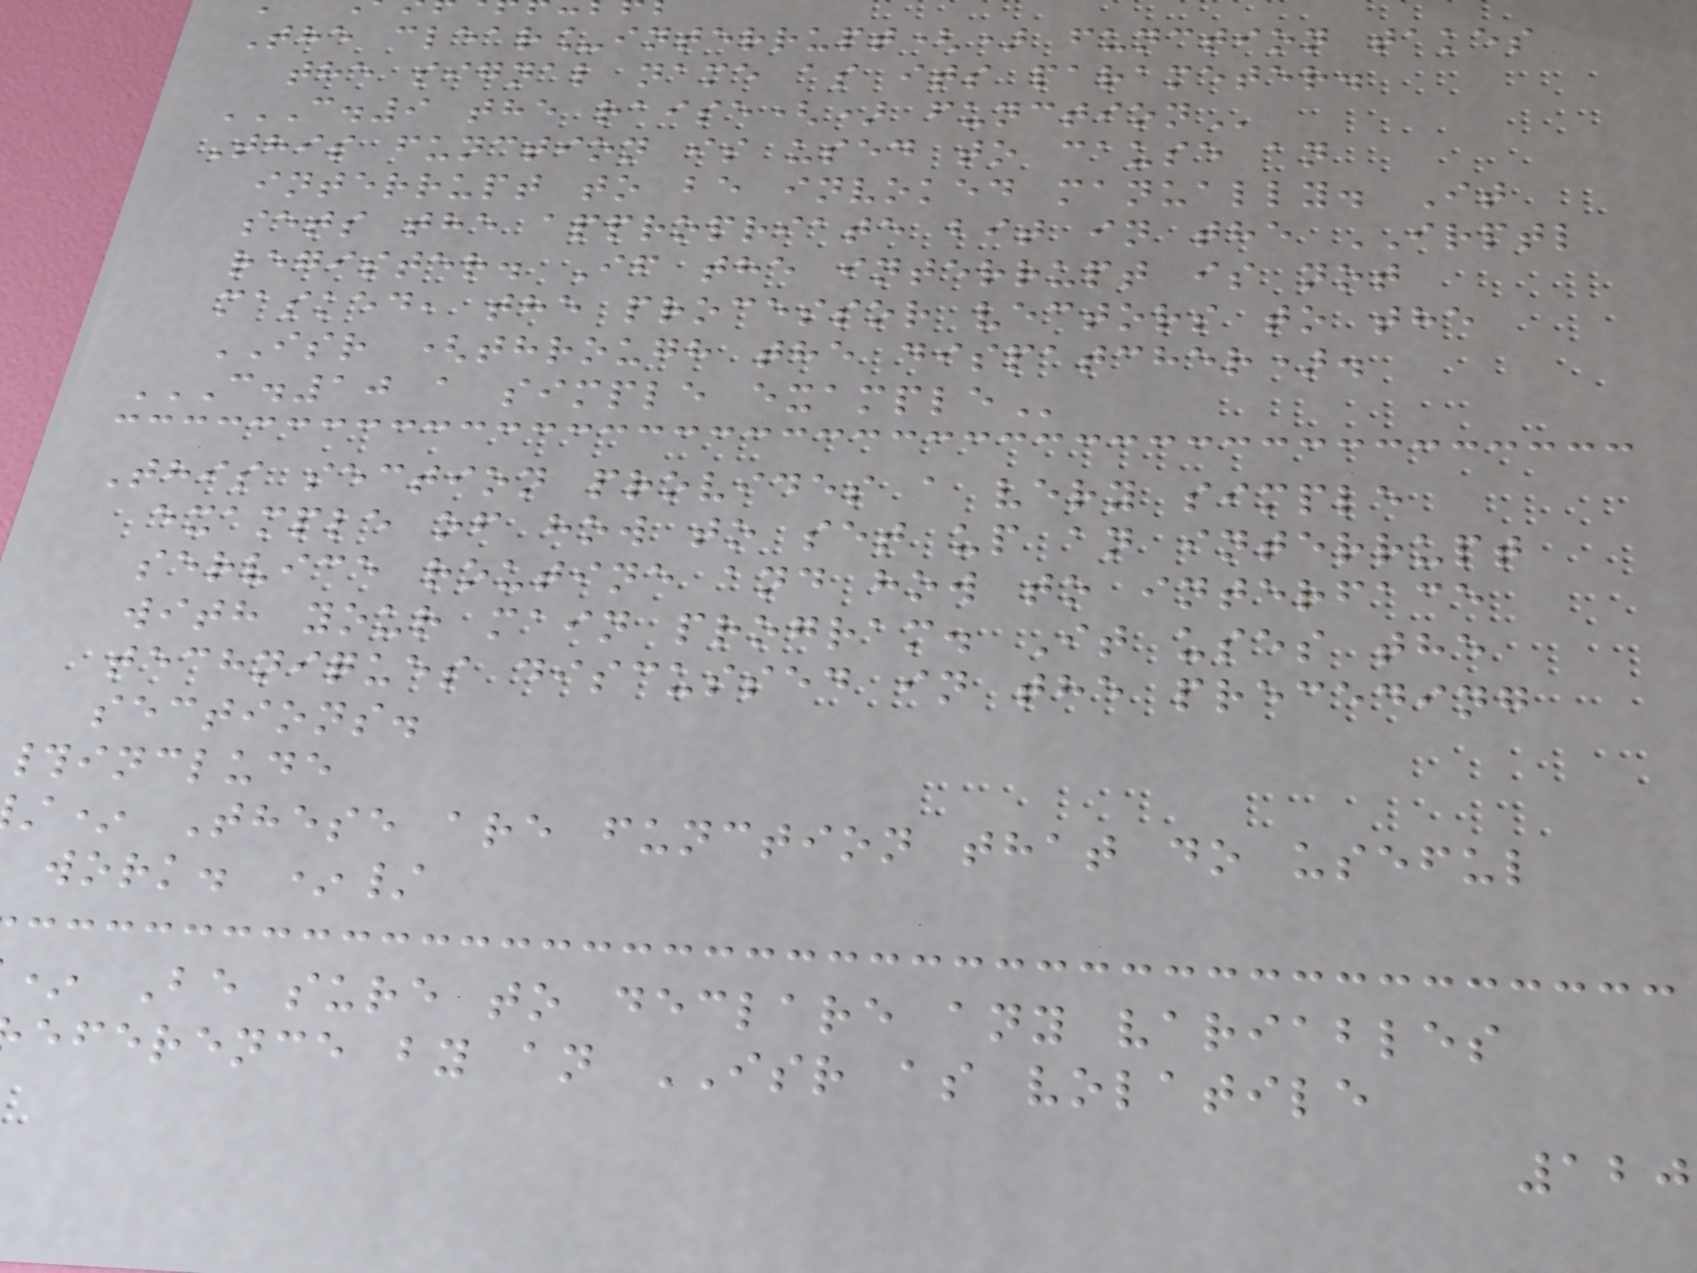The clear_interrupt() function takes
the signal name as its parameter.
C.9 THE RAISE() FUNCTION
This function is used to cause an
interrupt to be invoked manually. It
sets the appropriate bit in the IRPTL
register. If the interrupt is not
masked, the processor vectors to the
ISR (through the dispatcher).
C.10 A SIMPLE EXAMPLE
This section provides a very simple
example of how to set up an interrupt
service routine and how to interface
with your main program. It uses the
techniques discussed in the preceding
sections.
include
* These are function that do useful
work. */
* Be sure to declare any variables
eference by an ISR as volatile
120
